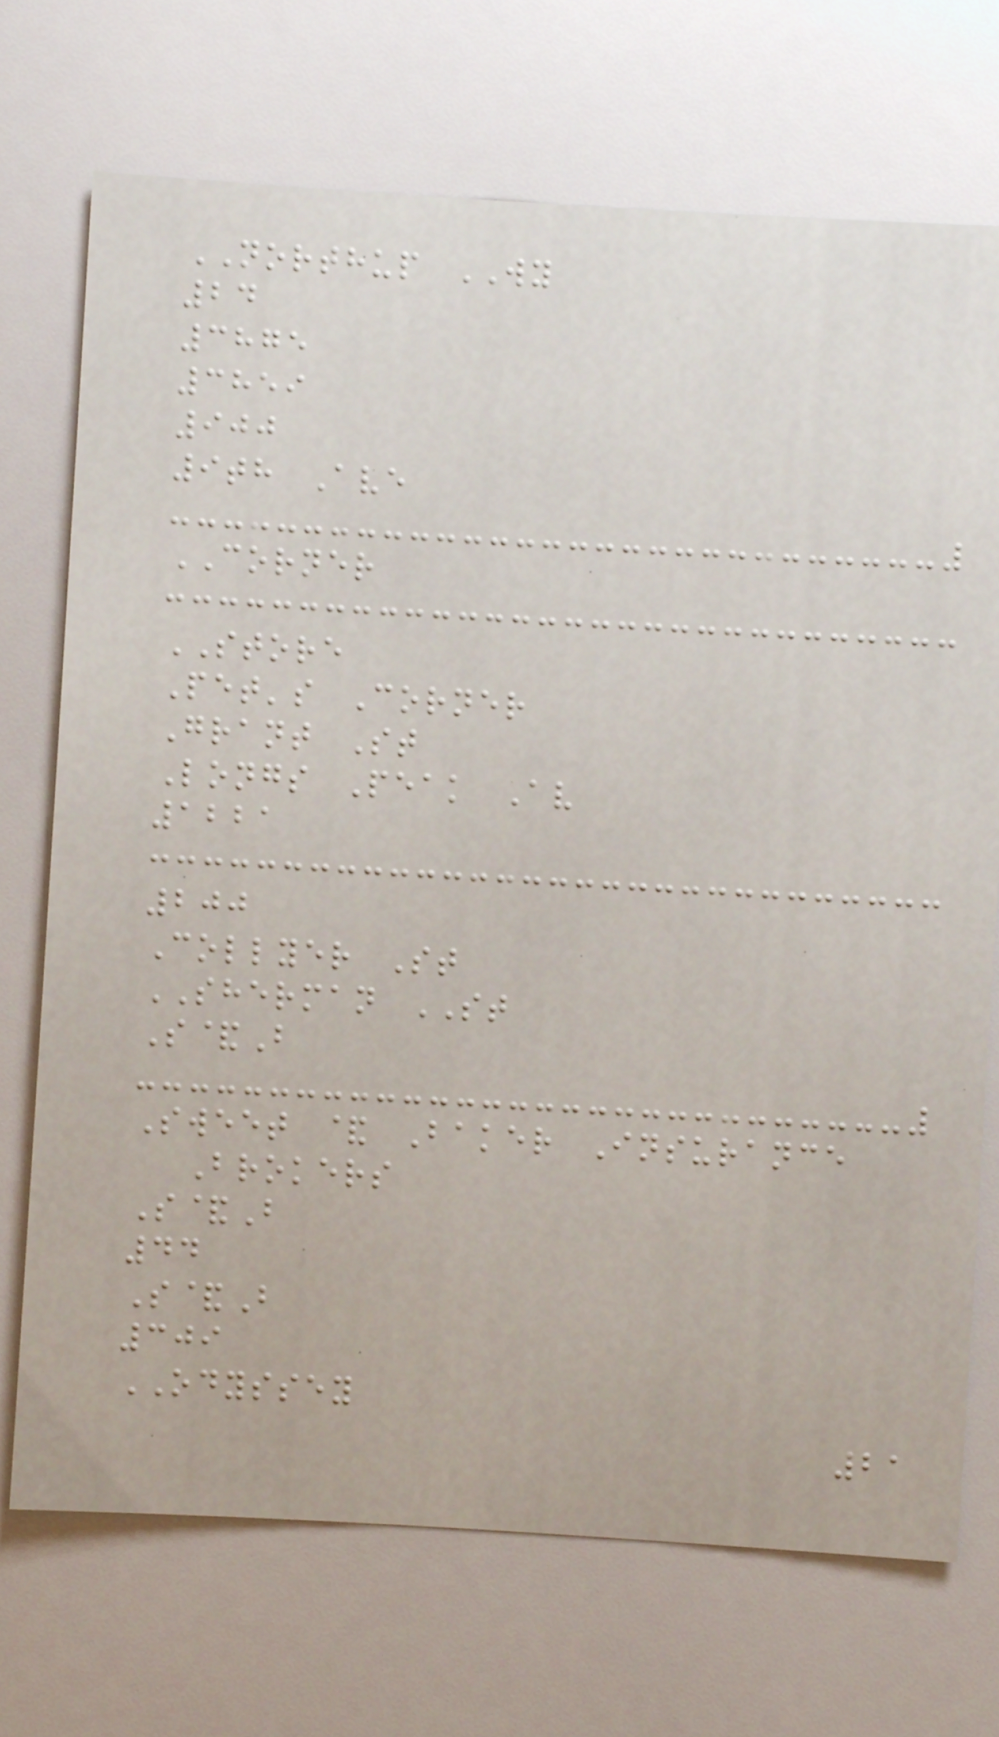NORTHUP WY
24
3875
3859
900
9th Ave
CORNER
STORE
Pet's Corner
Grant St
Longs Peak Av
1221
200
Collyer St
SHERMAN ST
S&B
Sweet & Baker Insurance
Brokers
S&B
44
S&B
309
ODYSSEY
21
